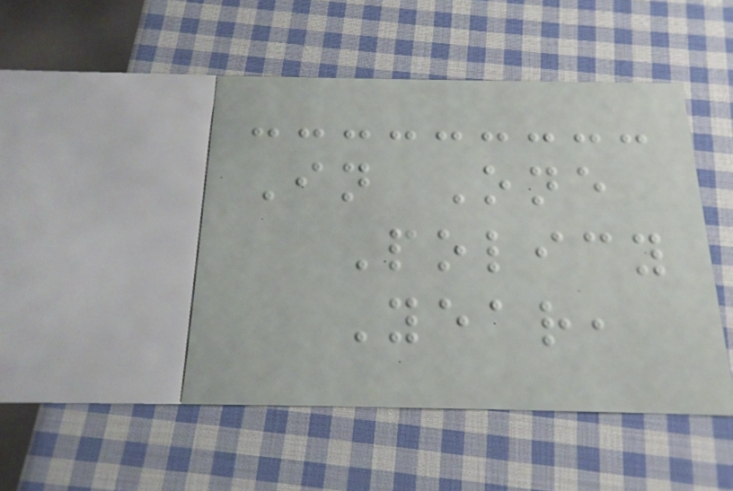In One
Policy
Year,
